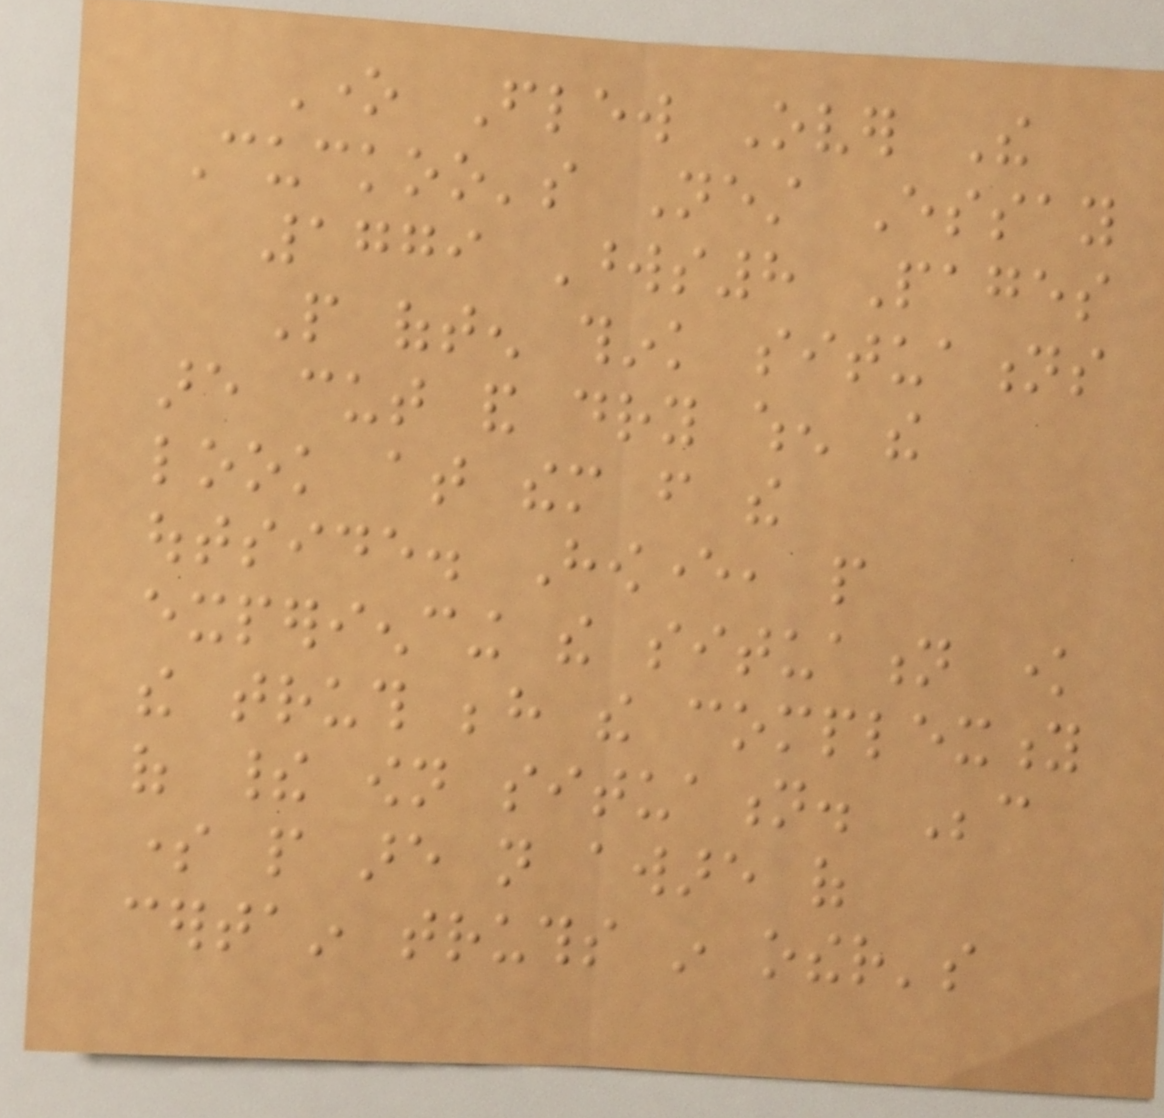One Flew Over The
Cuckoo's Nest Essay
1779 Words8 Pages
People often think situations
are cut and dry when the
look at them from the
outside. However, people
experiencing the situation know
the truth behind the complexity
of their own situation. Because
some people are not aware of
certain truths in other's
